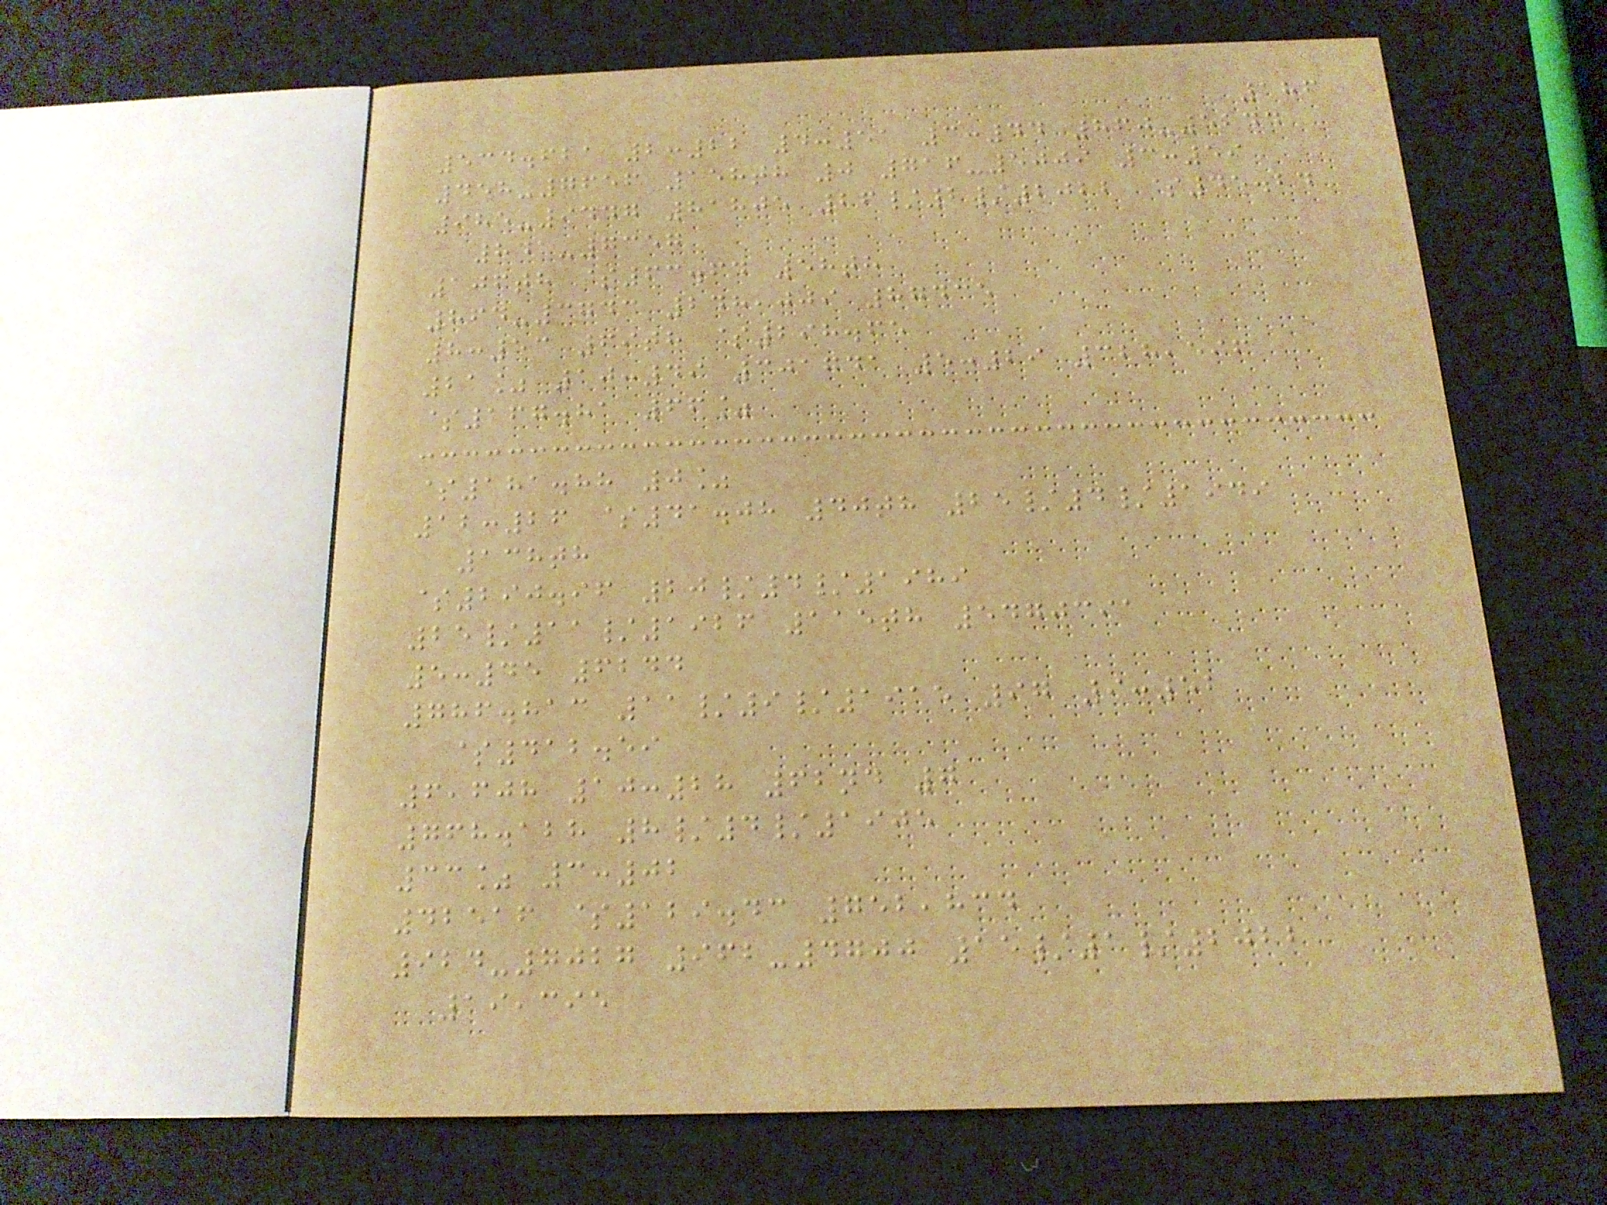186
534.621 2:22 4:51 3:44 860-5244
458-7656 158th 0 716-5009 3:59
985-9447 81805 26/2/2022 $45.24
841-7357
106th $63.64 58th
864-3743 248,009 87435
8:53 69th $298.65
21% 10:49 301741 5:29 328,596
$167.81 66%
$181.88 0%
12:26 $41.08 40th 25/4/1949
138th
$290.96 20/4/1989
25/11/1926 115th 5470391
5:45 6244
786.813 11/9/1915 97 9:52
$412.59
6,608 10:28 62nd 7
768.128 8/4/1905
33% 3:02
42516 $129.43 752,834
924-7027 962-4700 15/1/2022
19,395
